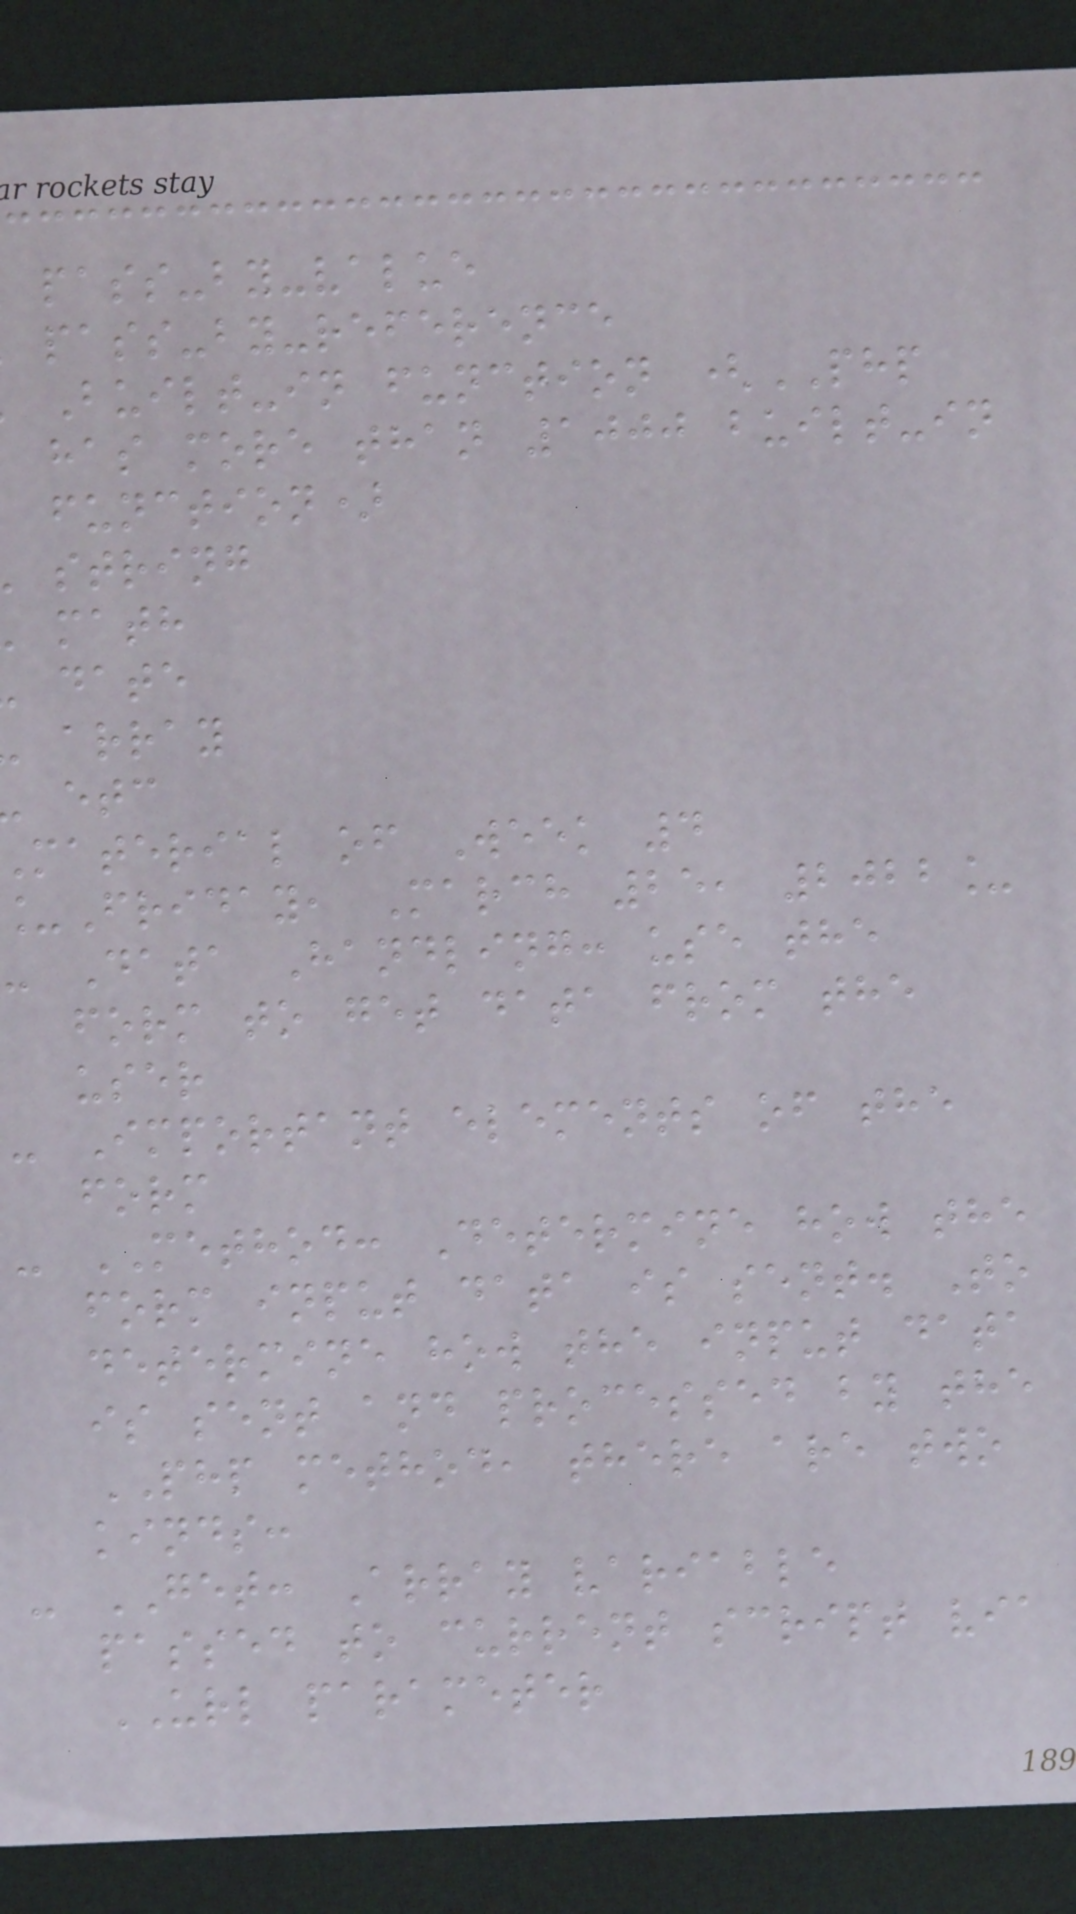pass-by-value
pass-by-reference
Built-in function (PHP
has more than 1000 built-in
function)
string
math
date
array
material of Week 4
Friday, March 25, 2022_
- Data Handling: use the
form to get data from the
user
- Important elements of the
form
- METHOD: Determine how the
form input data is sent. To
determine how the input data
is sent and processed by the
PHP method, there are two
kinds:
- GET: Array variable
passed to current script via
URL parameter
